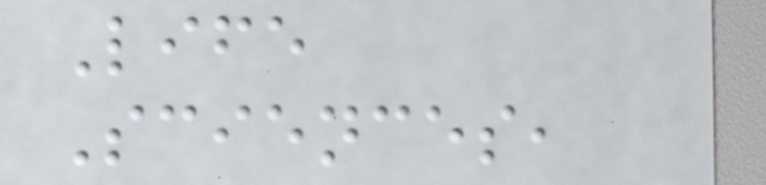Life
Sciences,
